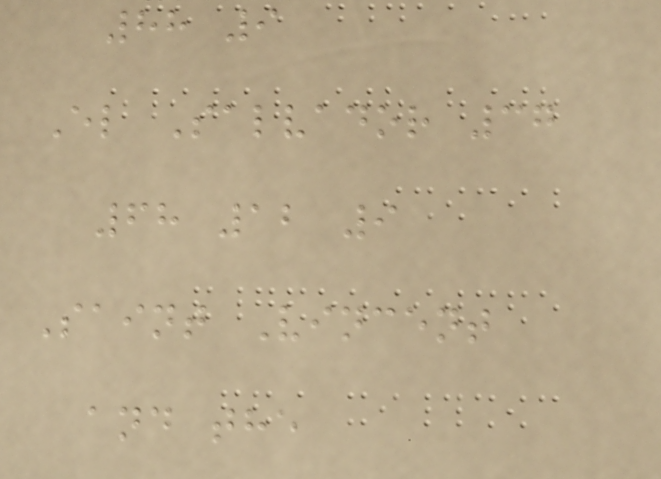88 9
El Salvador 37
68 12 9
Saint Vincent
and the
